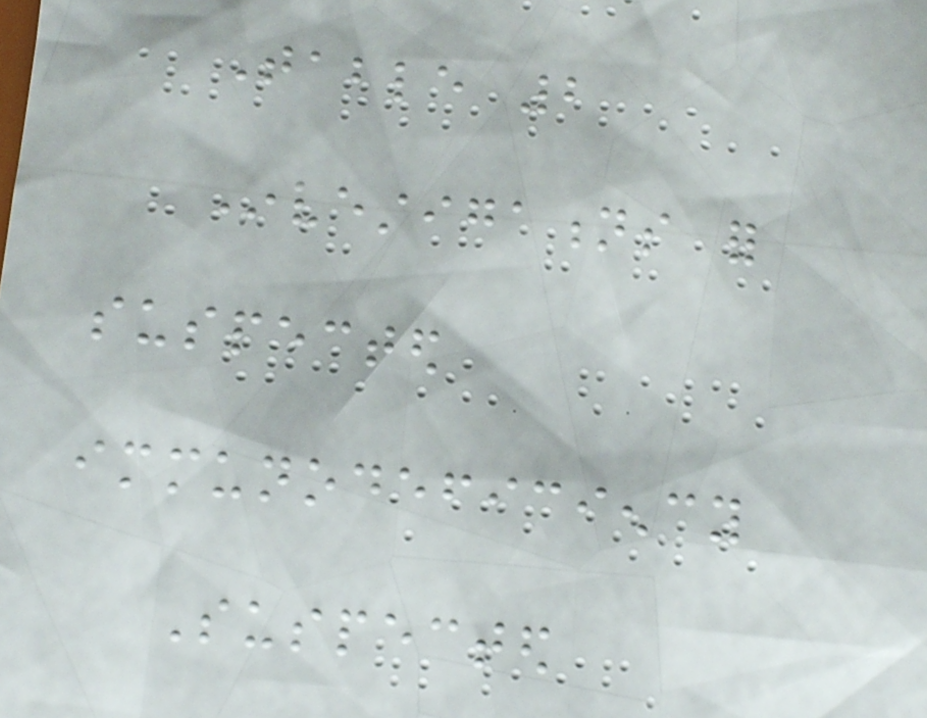Table 2
Investigations for
suspected
immunodeficiency
Suspected
